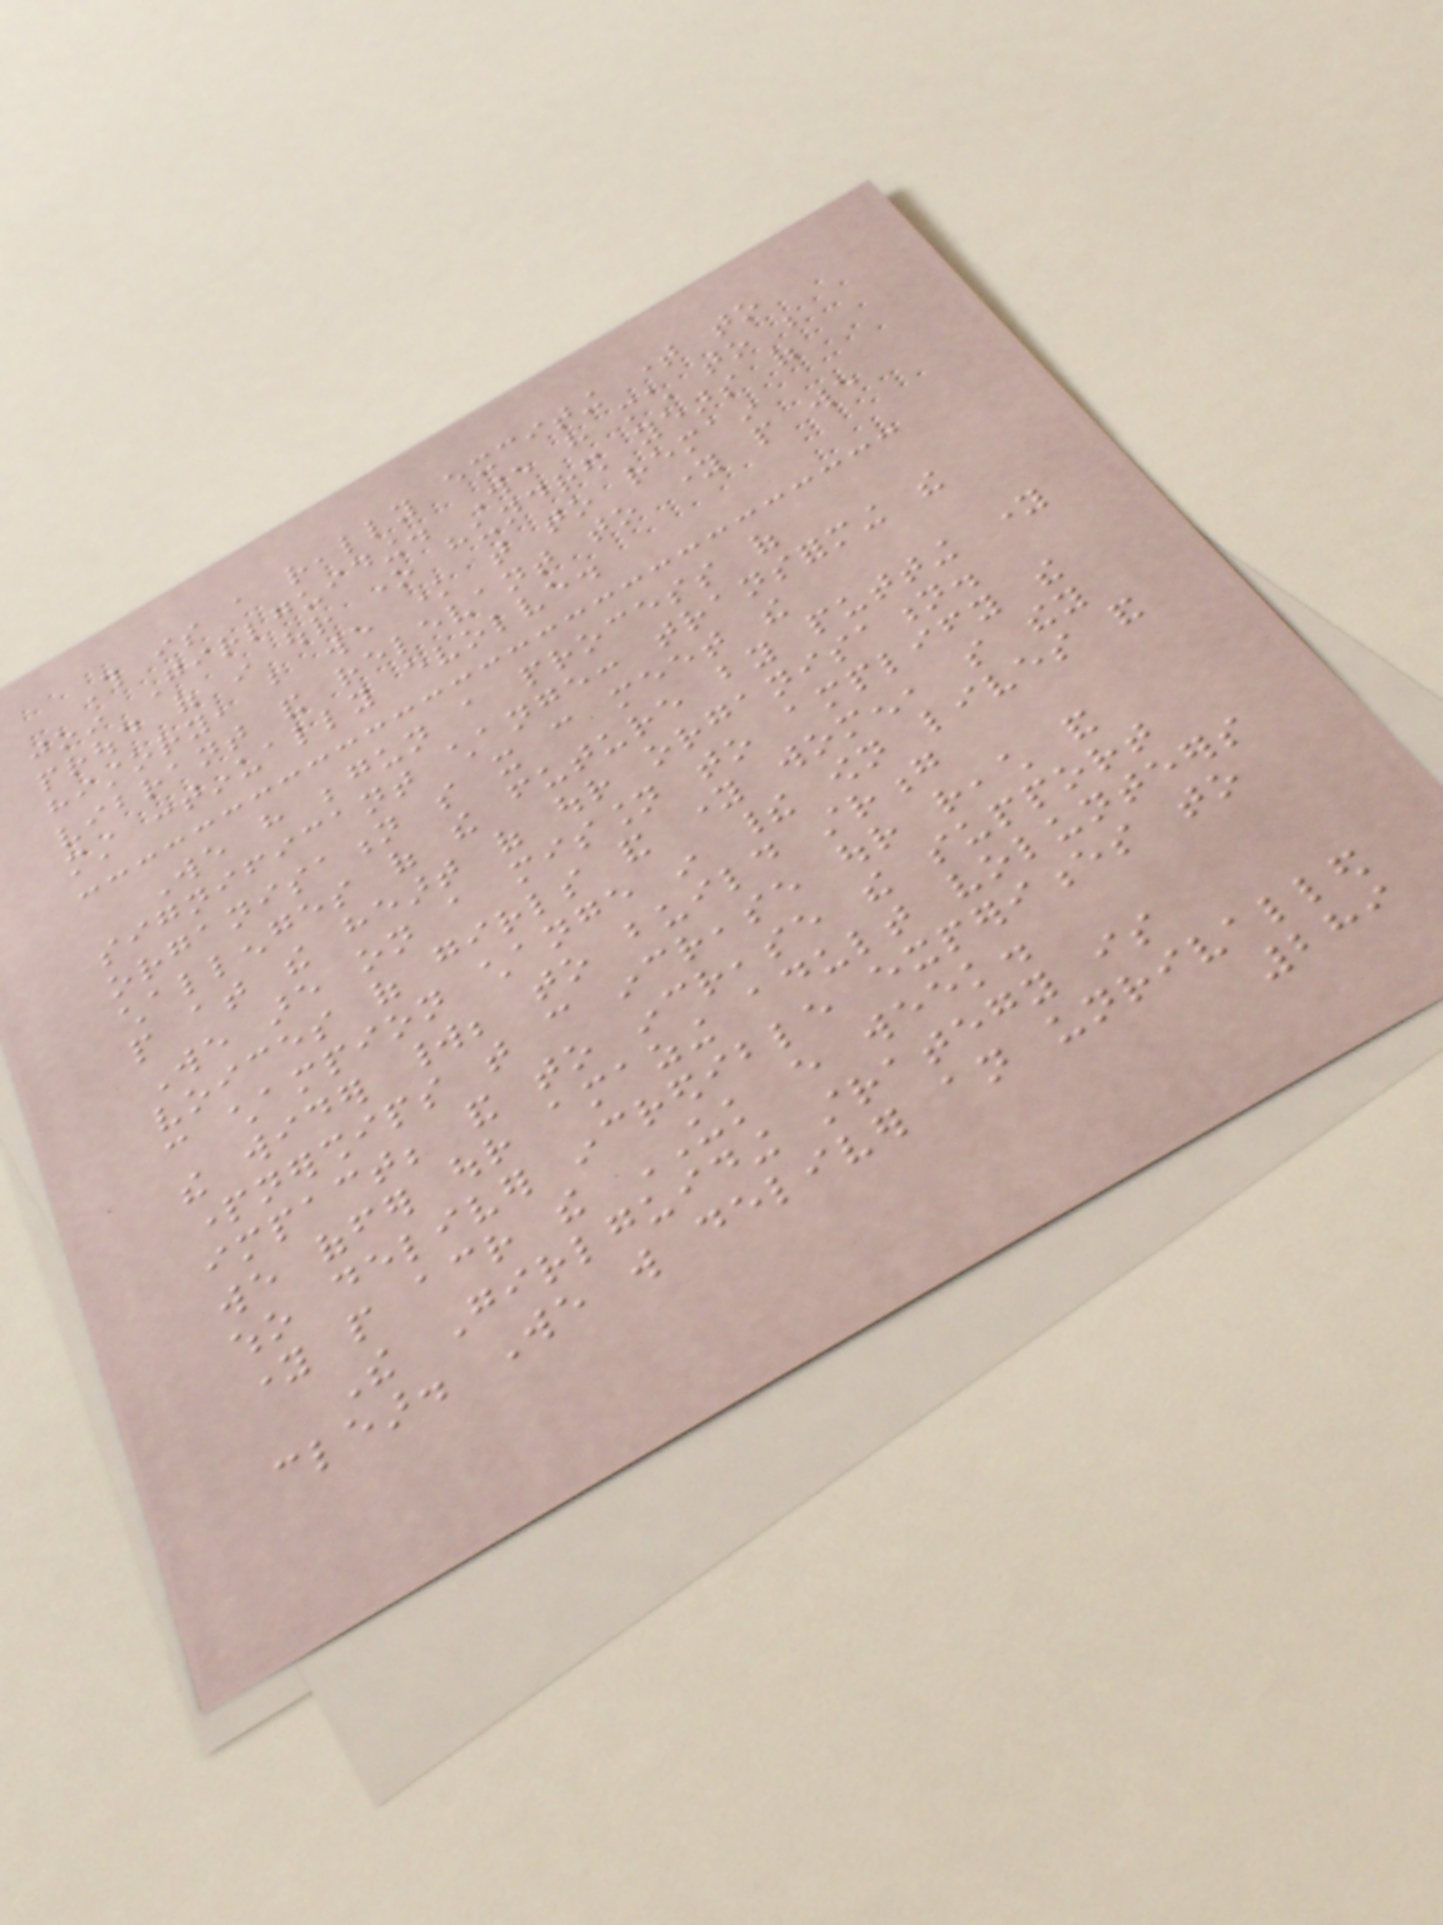This is a really exciting time to
join Girlguiding. We have much to be
proud of in our one hundred years of
history, but we know that to remain
vibrant and relevant to young people we
must continually evolve.
We have begun a process of
significant change: transforming the
organisation so it can meet the
challenges of the future by putting young
people at the heart of our organisation.
We are on a mission to amplify the
voices of girls and young women, so they
can champion change in their own lives and
the wider world; to build strong
partnerships that can increase our reach and
impact; and to increase the support
we offer our amazing adult volunteers
who deliver incredible experiences to
young people across the UK every week.
The Girlguiding strategy is
clear. We will deliver an unrivalled
289
